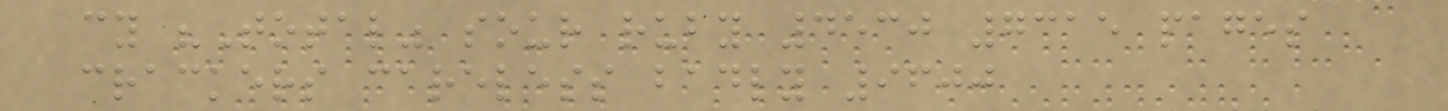cy "Total" sour ruby 4530 7315 pages
crackers careless badly 9600
